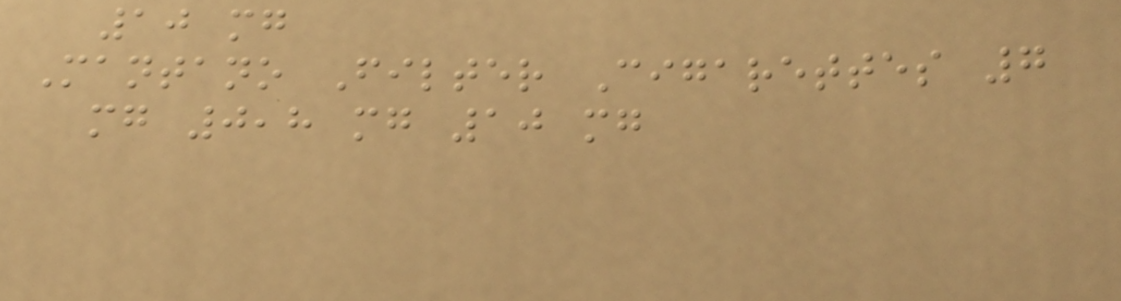10 mg
Mantano Filter Cigarettes 7
mg 0,8 mg 10 mg
